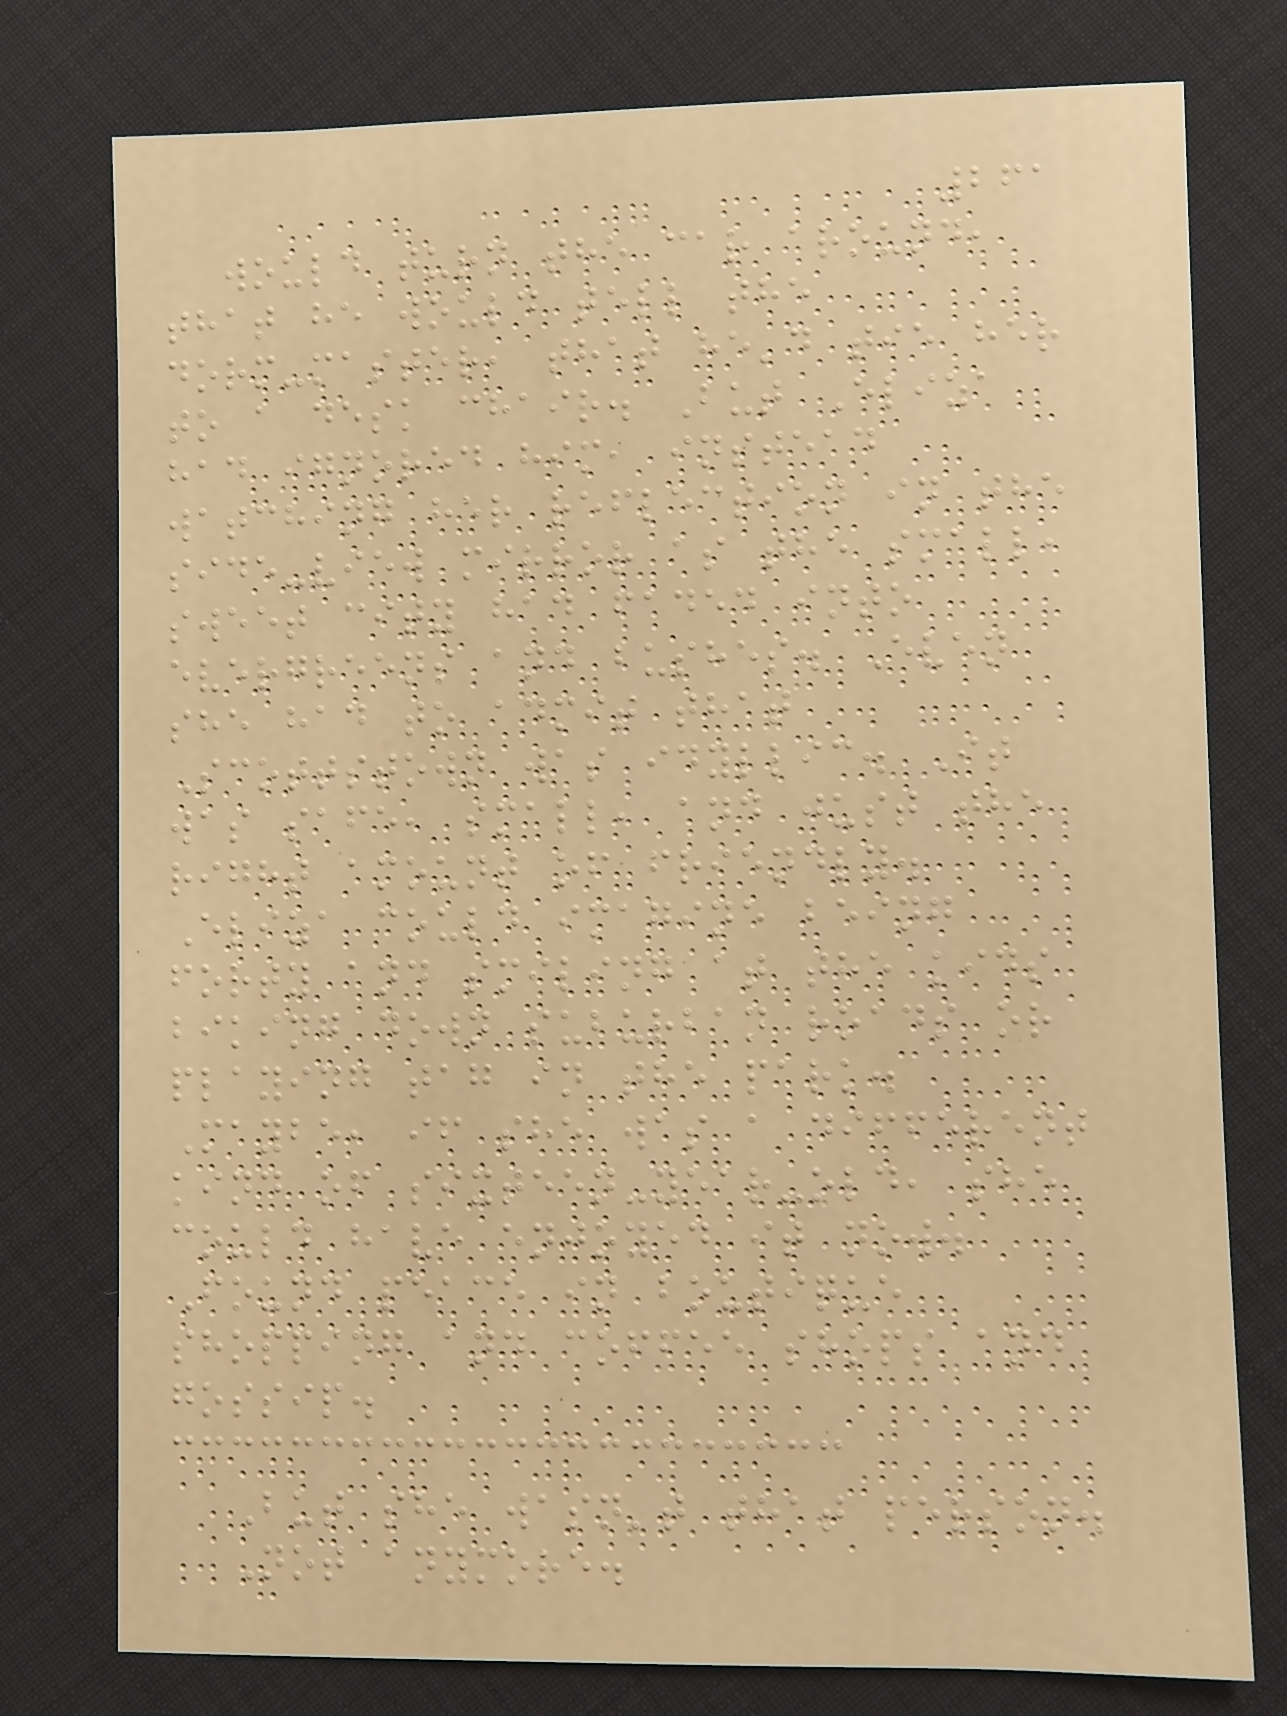261
would turn the car around,
that he would tell the
dorm-master, that he'd tie her
to a desk chair. But Eliza
had ignored him, instead
watching her reflection in the
side-view mirror as the small,
sweet city had faded into
evergreens and bushes. Even
she had to admit that
Scottstown was idyllic. It
was safe, small, and just the
right amount of friendly.
Eliza could imagine being
forty and smiling at the kids
biking down suburban roads or
playing tag in the park.
Maybe, if she was a different
kind of sixteen-year-old, she
could have enjoyed it now.
Found peace in boutique
shopping and coffee shops and
gossip.
But she wasn't that person.
Not anymore.
